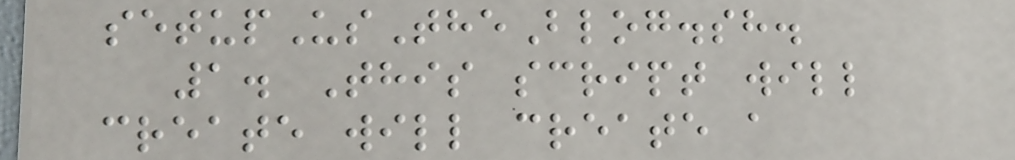setupUsTheBlog.sh.
1. This script will
create will create a
